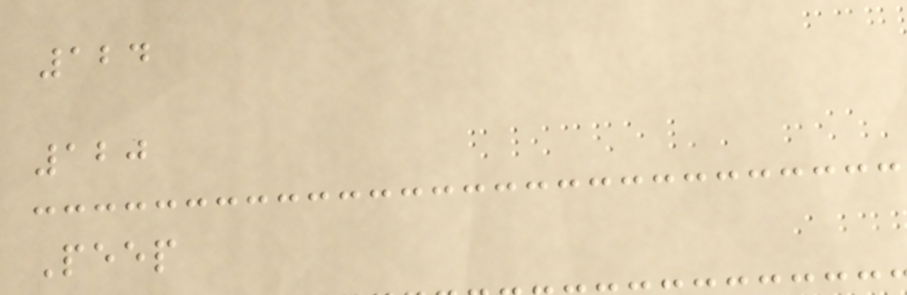124
120
Peep
